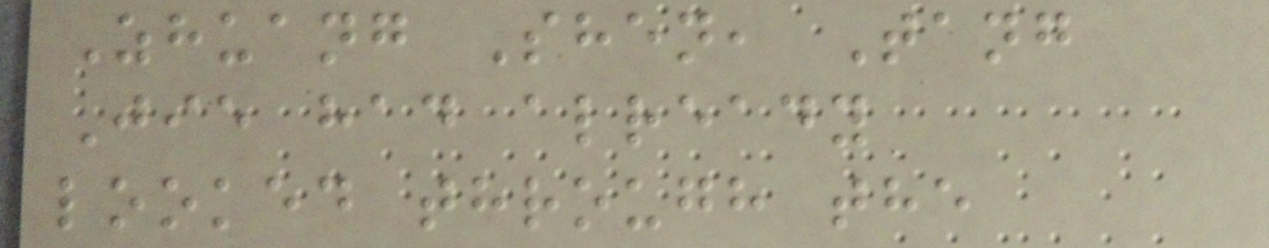Zhuang Shen, Tang
Jie had already
looked through the
